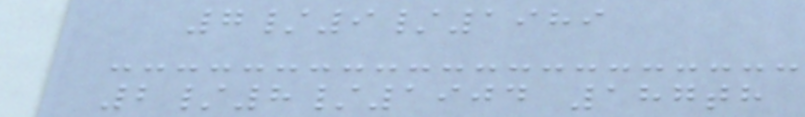7/9/1989
2/8/1904 187th
